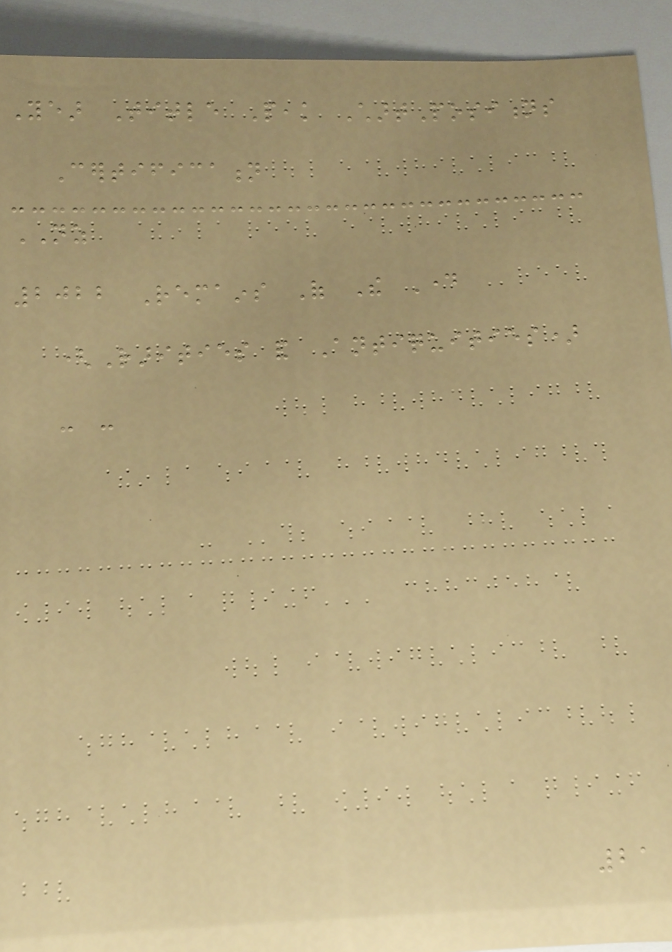Year Title Peak ChartPositions
Certification
NZ
2022 Remains Of The Day
(Rarities and Antiquities)
- -
21
